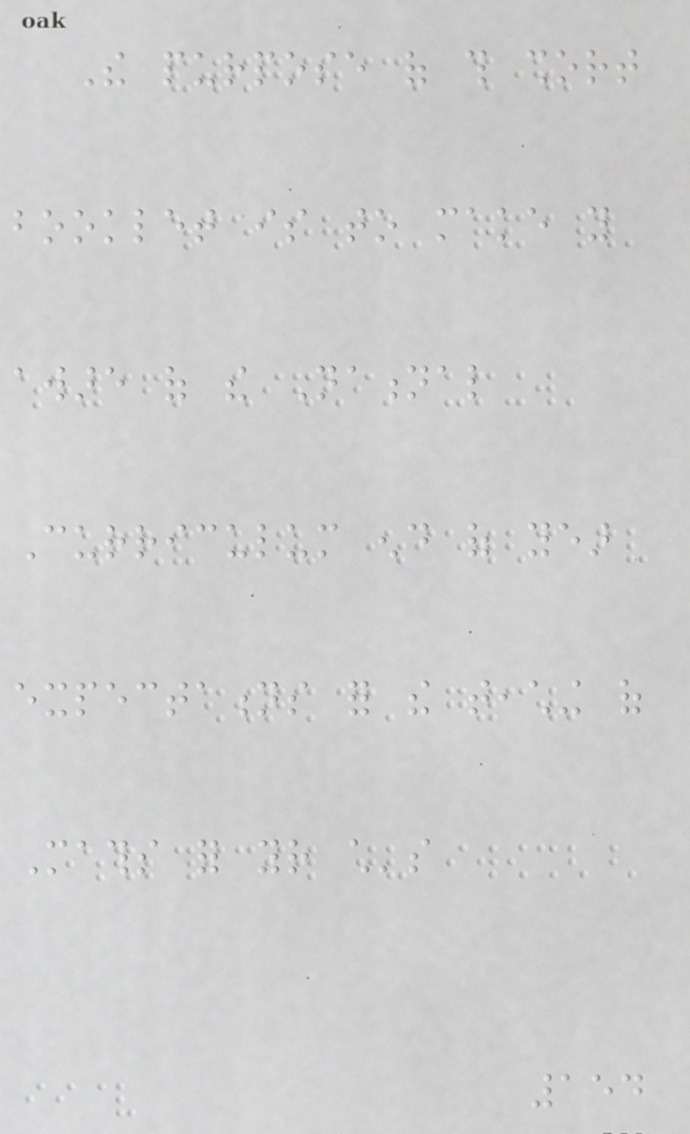The purpose of this short
booklet is to make you
aware of the National
Curriculum end of year
expectations for the teaching of
Maths for your child's
154
